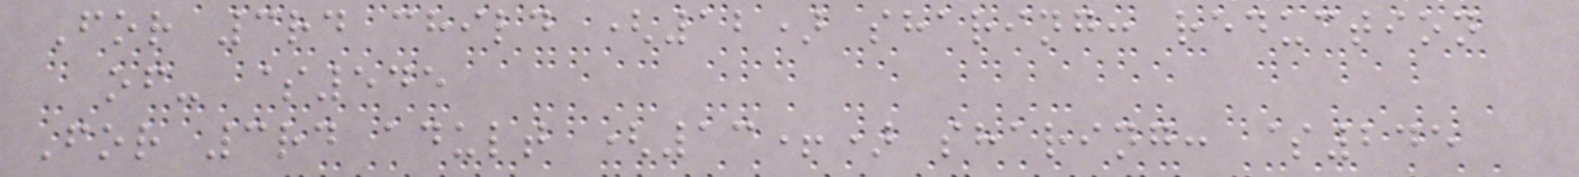For 3rd child (12) sharing: reduction
of- $545
For 3rd adult (13+) sharing: $245
